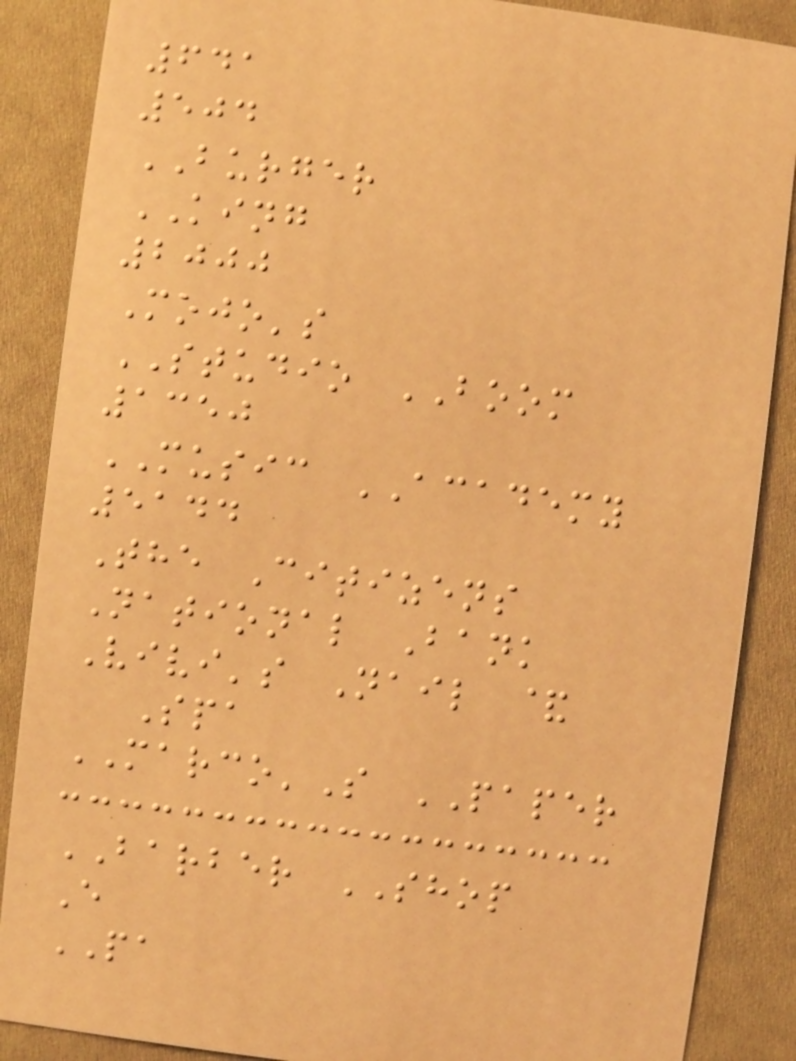641
504
BURGER
KING
2000
Mojo's
STUDIO BOOM
1350
MUSIC ACADEMY
5144
The Citizens
National Bank
Vivi's Nail &
Spa
MARCO'S PAPER
BARBER SHOP
E
PA
